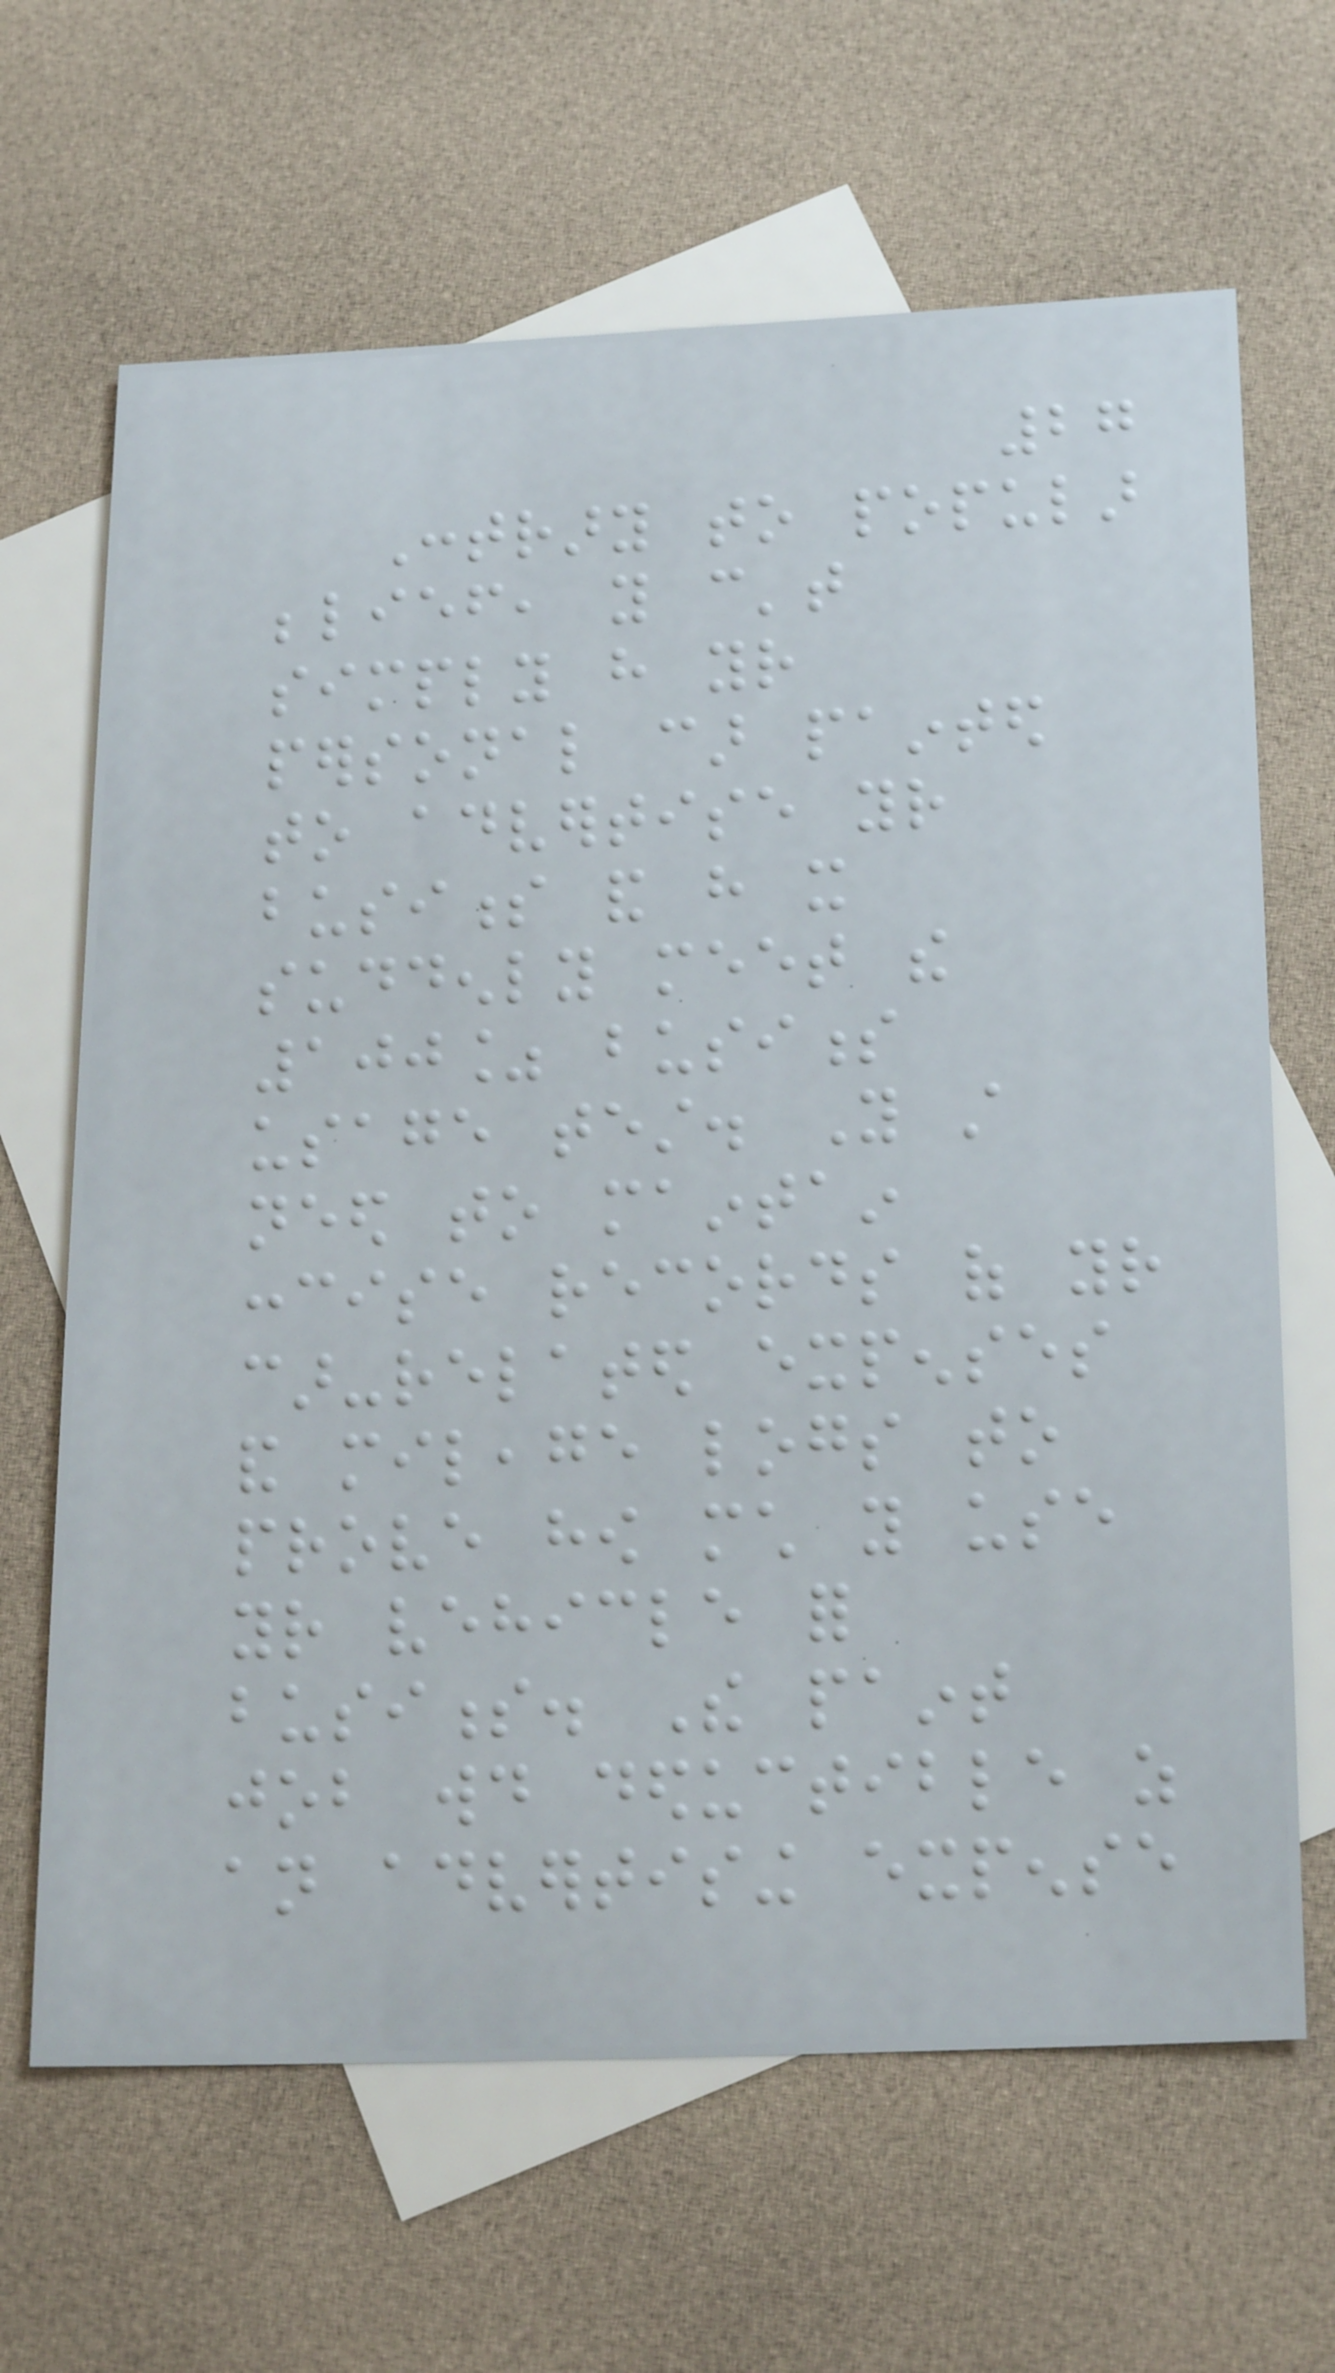27
Contrary to popular
belief, you can't
simply have your
personal car painted
to advertise your
business and have it
suddenly meet the
100% business
usage test. You still
need to maintain
concise records of your
car-related expenses
and mileage logs to
prove how much you use
your vehicle for
business. The paint
job would deductible as
an advertising expense
